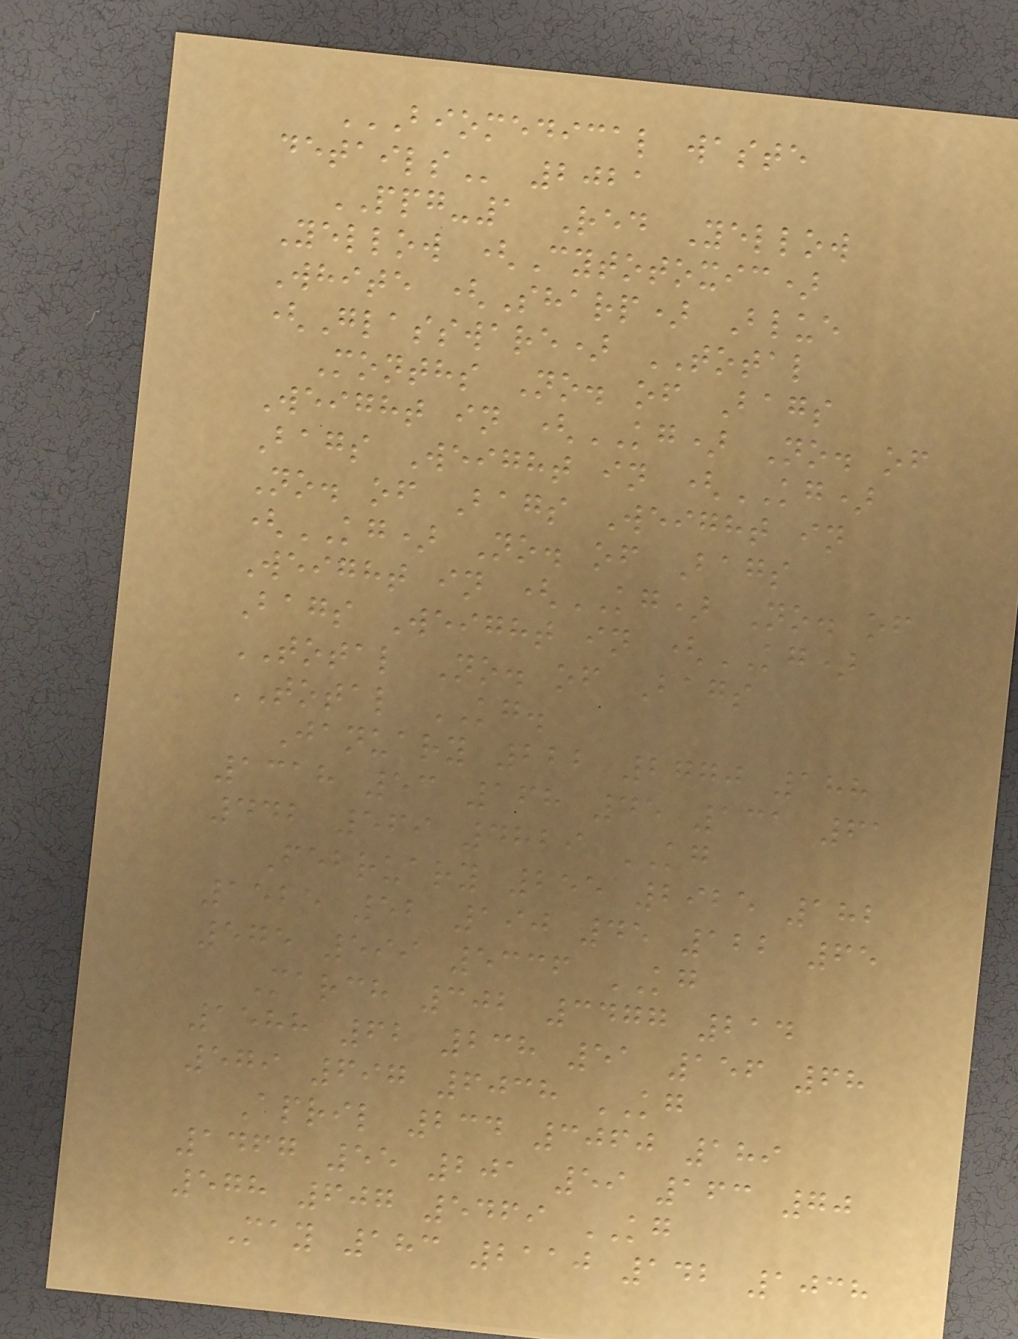BIOMEDICAL WASTE
DETAILS 2021
PPG-1 Red Yellow
Yellow (Cytotoxic)
White (Sharp) Blue
(Glassware) TOTAL
Months No. of Bags
Weight in (KG) No. of
Bags Weight in (KG)
No. of Bags Weight in
(KG) No. of Bags
Weight in (KG) No. of
Bags Weight in (KG)
TOTAL No. of Bags
TOTAL KG.
January 222 2770 188
1318 53 168 45 131 61
442 569 4829 KG
February 255 2925 182
1525 52 190 45 122 65
575 599 5336 KG
March 302 3477 214
1588 62 238 51 156 68
579 697 6038 KG
April 234 3060 189
1467 55 201 59 163 70
578 607 5469 KG
May 183 2110 142 1038
